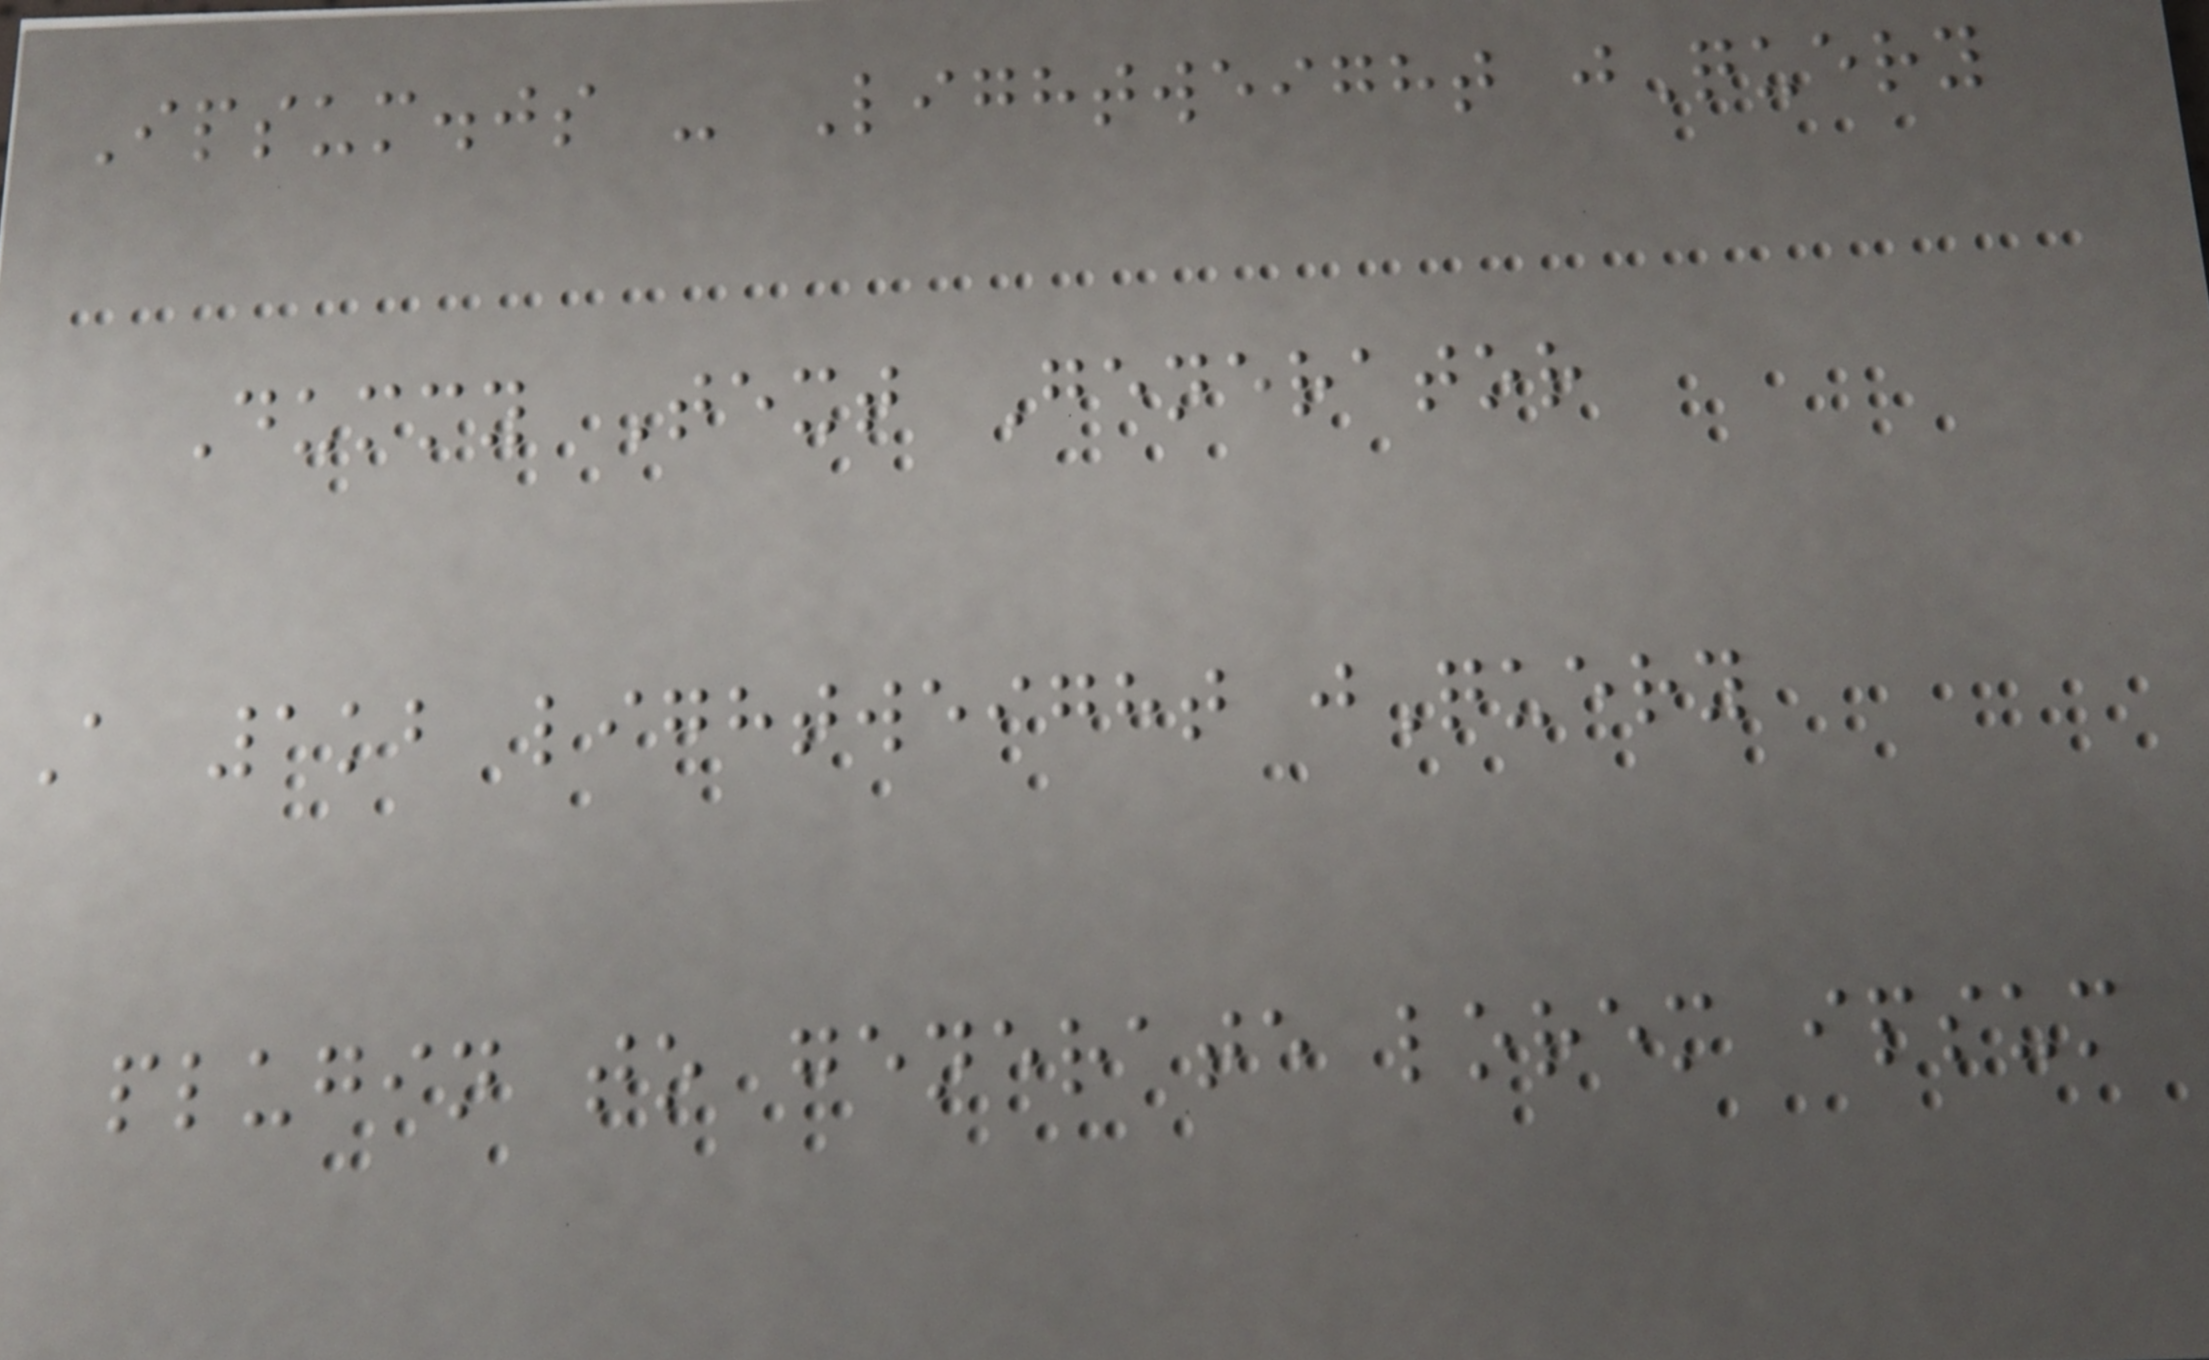Ipsum.js - Lightweight jQuery
Dummy Text Generator
A 1kb lightweight jQuery
plugin to generate lorem ipsum
